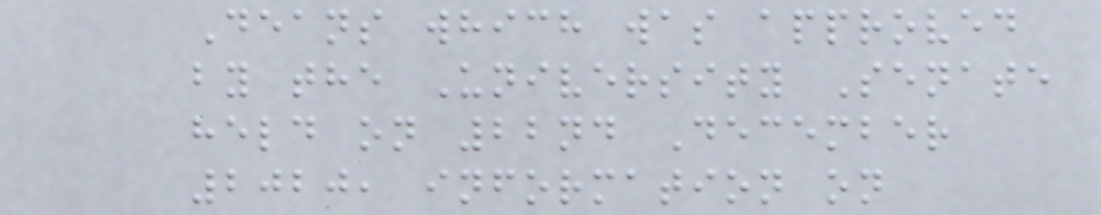Deans which was approved
by the University Senate
held on 22nd December
2020, information on
